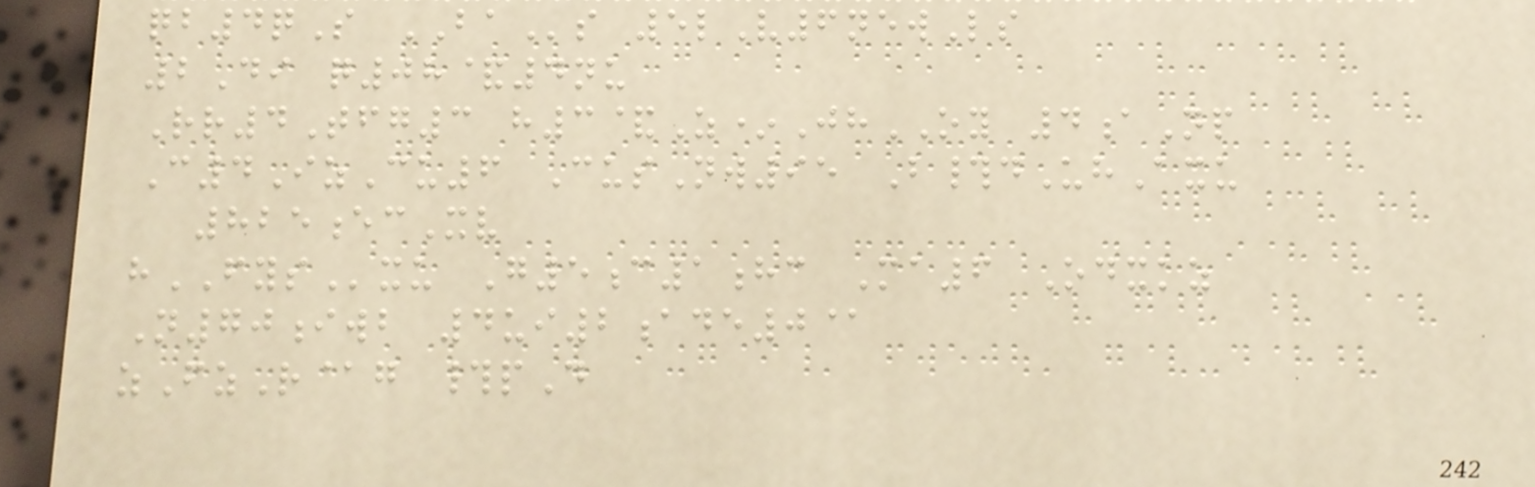qb4qS BAs 5lV6newLs
2Di q08&4nu
Rr4Tfg3 h3&Z*JhOY 4aNp
C4IzCu6 CusNw95 B#dUhAxu
825ecXv
hFYSxu G5c1hc Ma6 Odxkz
N70iwb 4ui2ade0@
zFzR@g #pD
